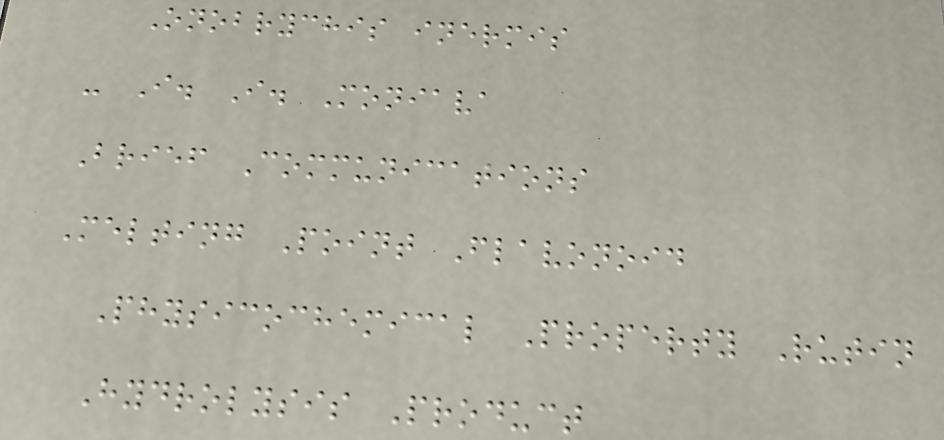Onobrychis inermis
- I. I. Moniava
Brief Communications
Melting Point Flavonoid
Physicochemical Property Rutin
Hydrolysis Product
